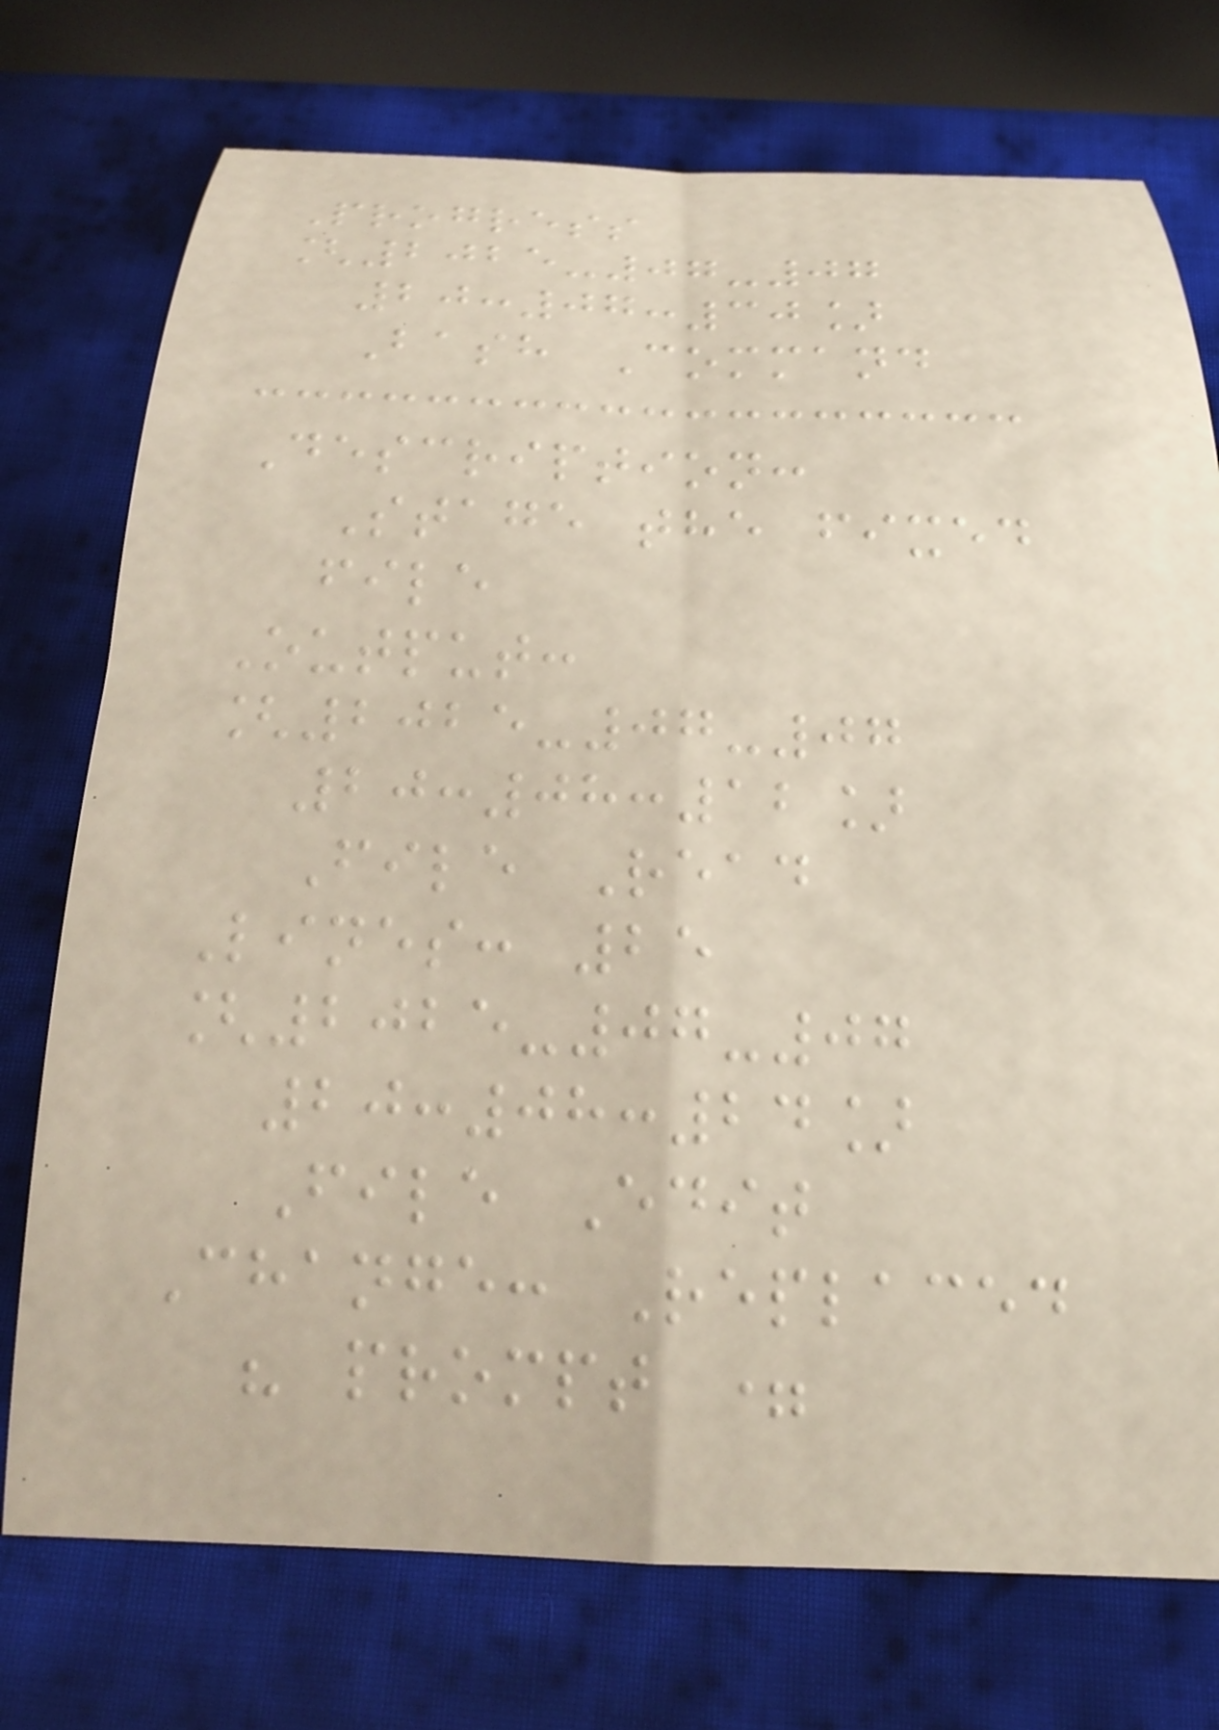Progress
[2025-07-07
20:07:30]
Bash Command
Description:
Stage the fixed
file
Output:
[2025-07-07
20:08:12]
File Read
Lines: 25
[2025-07-07
20:08:24]
File Edit
Change: Replaced
" prompt =
